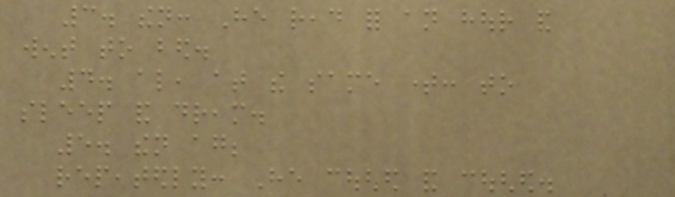3. then: He read for an hour and
went to bed.
4. also, at the same time: to
sleep and dream.
5. then again;
repeatedly: He coughed and coughed.
